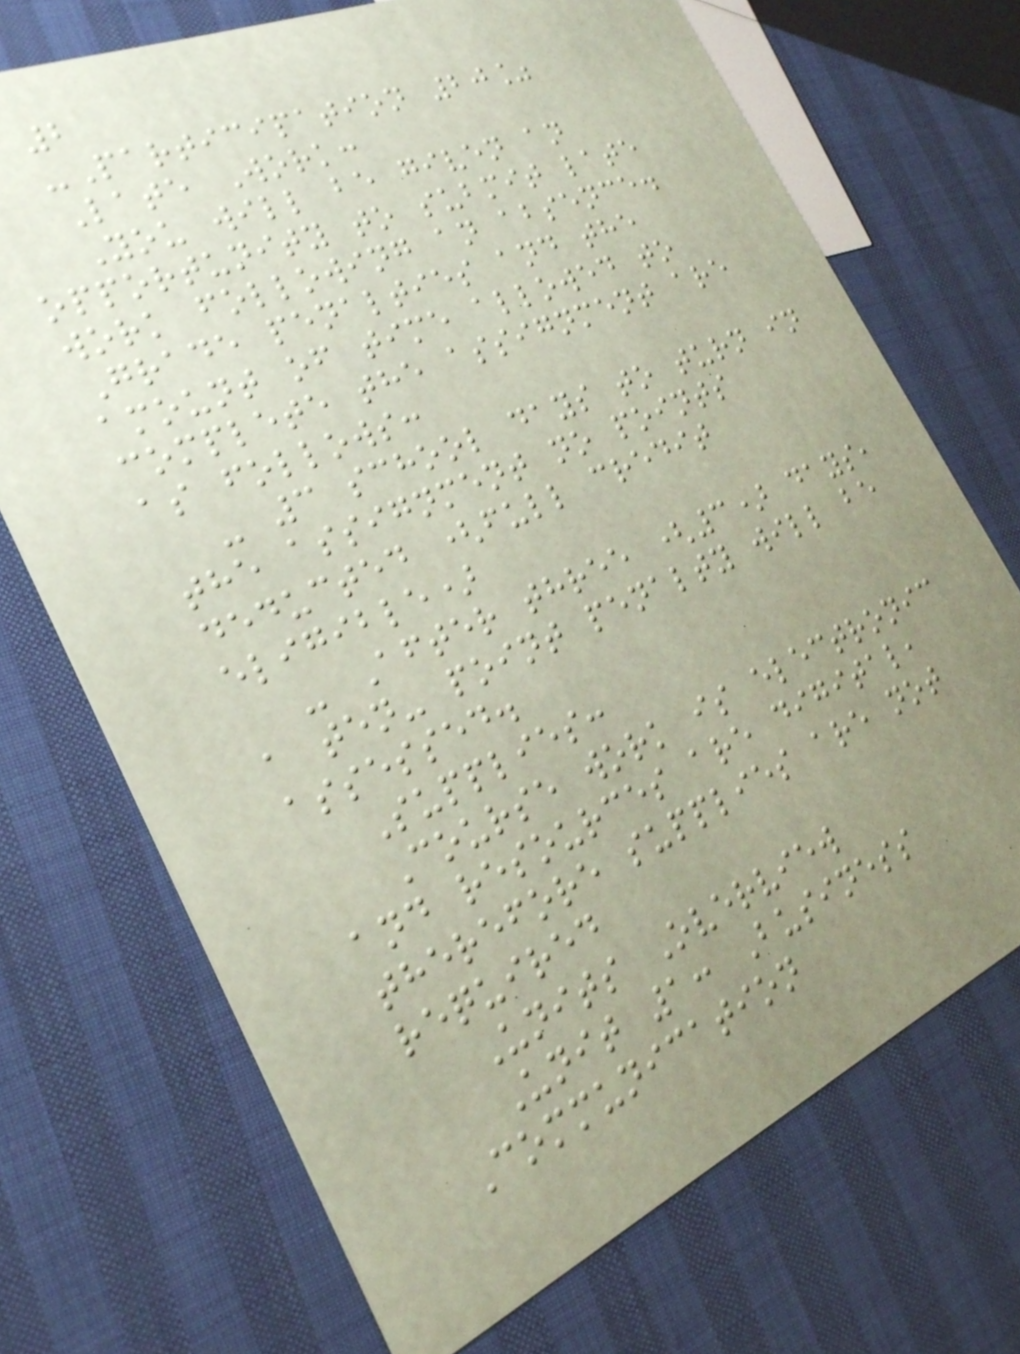2
-Participation 20%
Late Work:
You will be given an
opportunity to submit late
work following an absence.
Grade penalties and the
amount of time allowed to
complete the assignment are
as follows:
- 3 school days to turn in
the assignment no points
deducted (full credit
eligible)
- After three (3) days,
a ten- point penalty will be
assessed.
Supplies:
Course work is electronic
and resources are digital,
therefore supplies are not
required
Units Overview
Unit 1: Business
Communication
